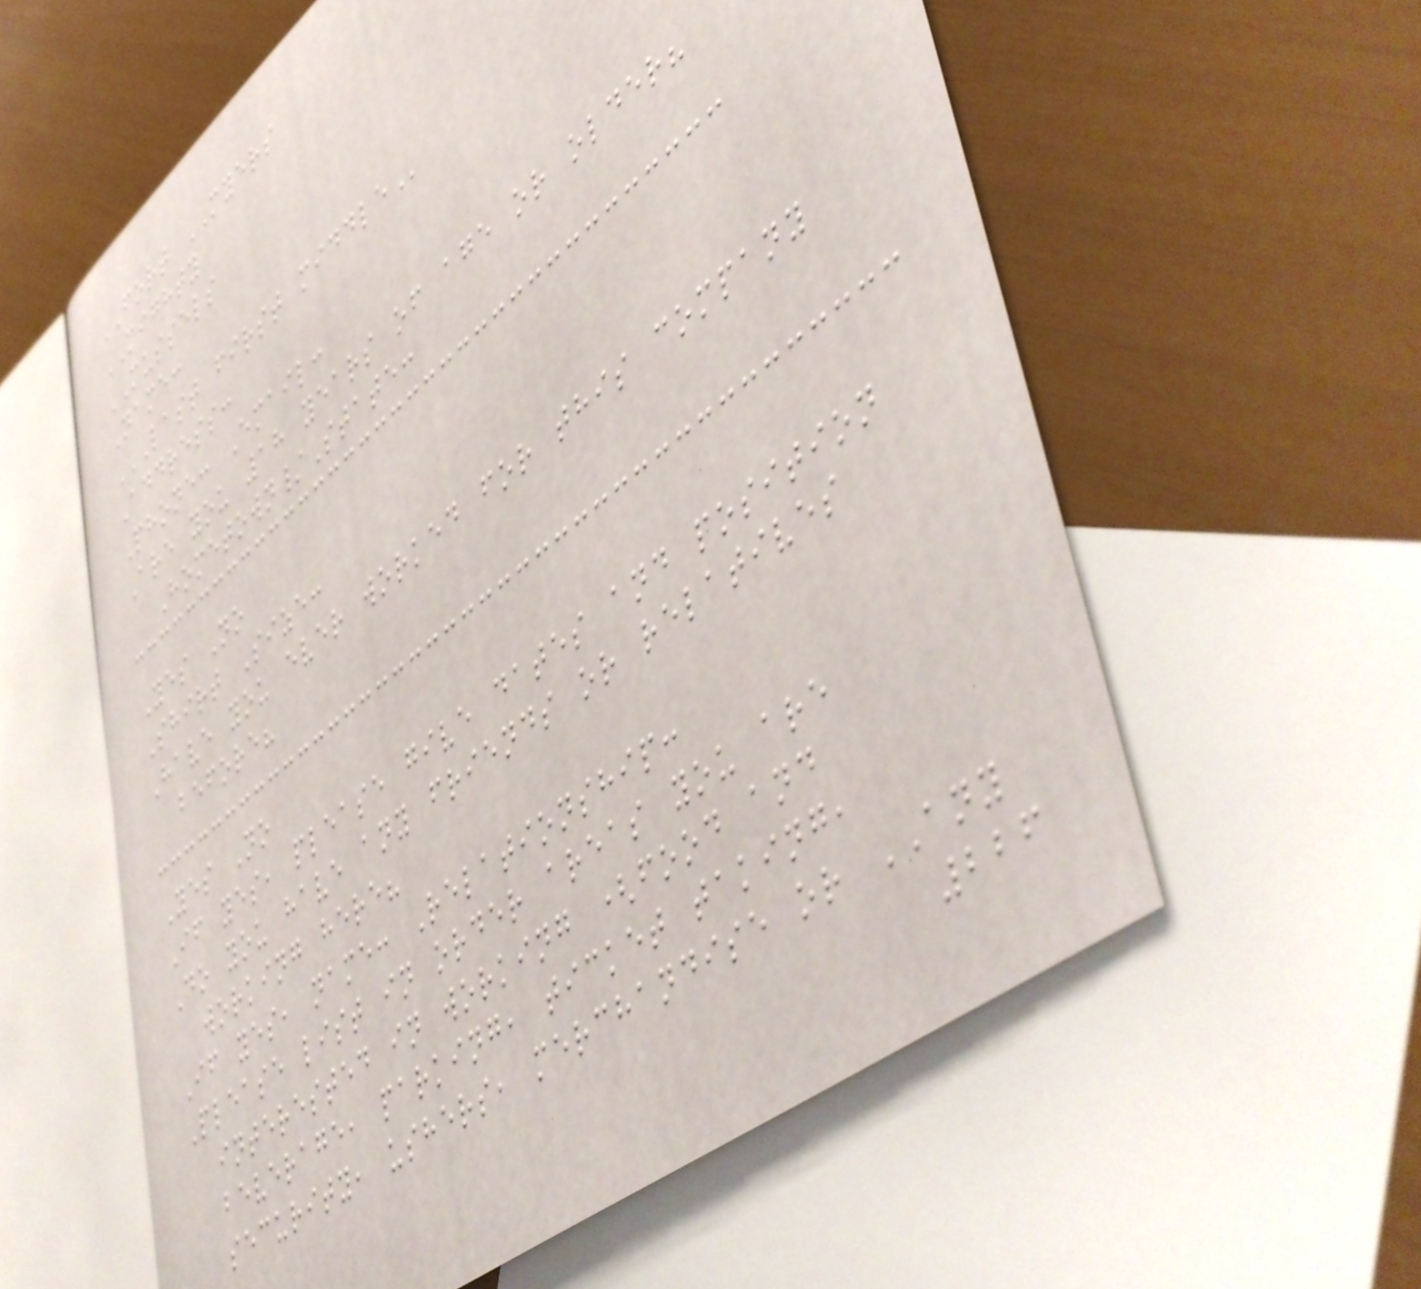FORT MYERS
MIGHTY
MUSSELS
Name:
LAST FIRST MIDDLE
Address:
Phone: Email:
Are you 18 years of age or older?
Hometown/State:
Yes No
Shirt Size:
Have you ever worked for this company
before?
Yes No
If yes, please give dates and position
Do you have any friends or relatives
working here?
If yes, name: Relationship:
Please list in order areas you are
interested in working (food and
beverage, parking, ticket taking,
security, ushers, merchandise or ANY
226
